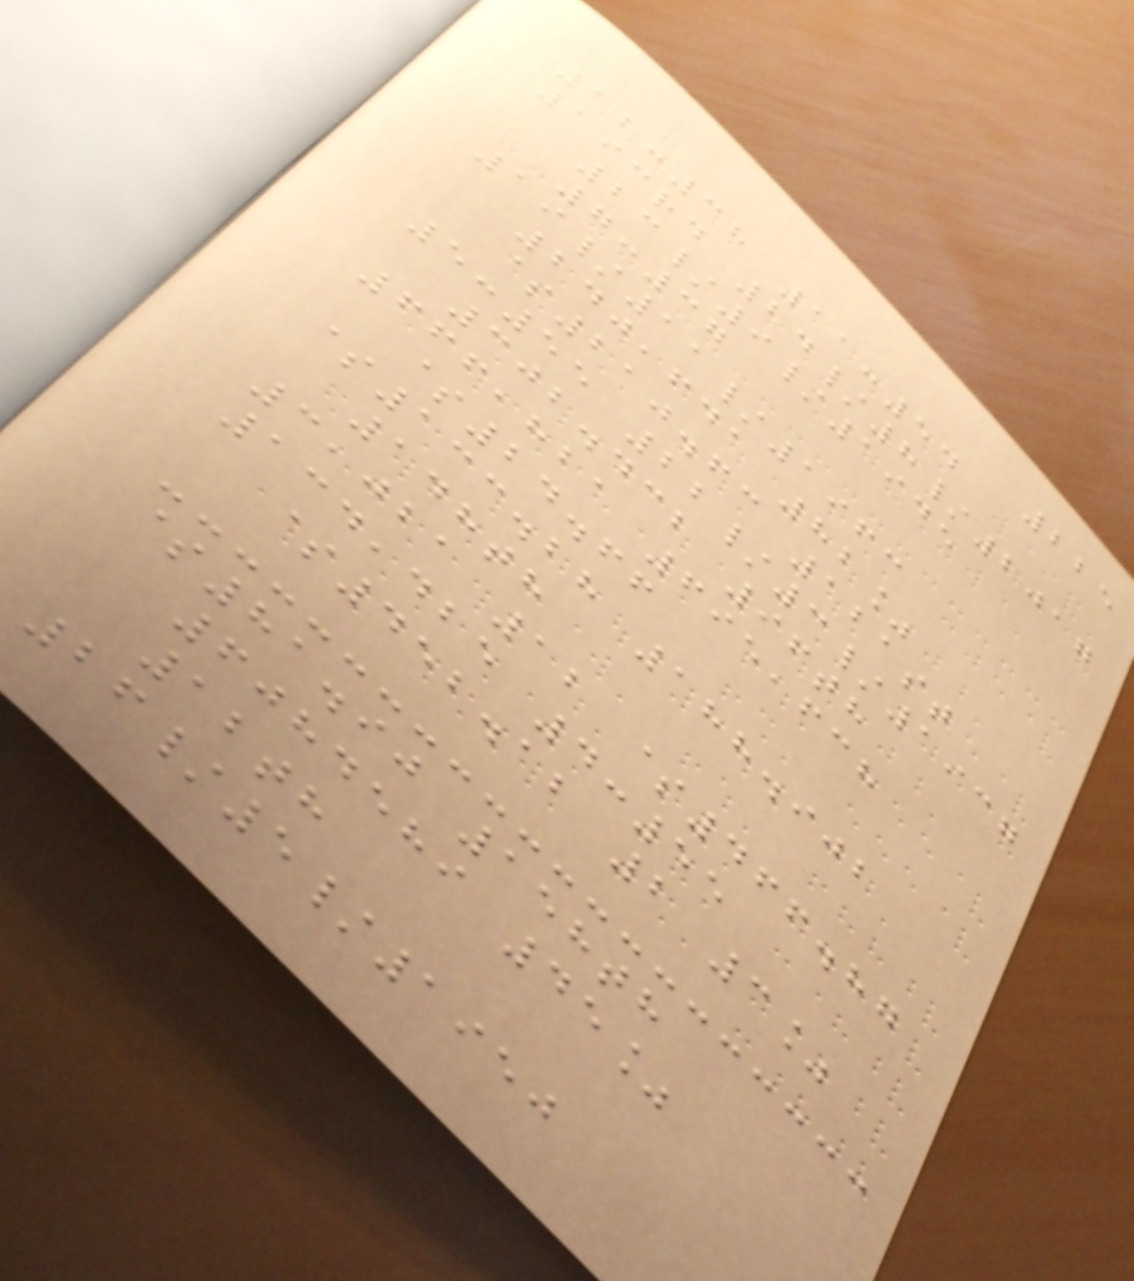225
12:38 11:54
193rd 24/8/2017
23/9/1945
7:37
19/11/1963
240,641 82%
$210.63 121st
5:55 22/3/1937
302.432 96th
666,821 695,638
$24.66
$133.28 188.902
148th
3,021 12 $466.87
134,425 4:55
$452.12 2 3%
$81.90 158th
6084589 45%
12th
26/5/1950
